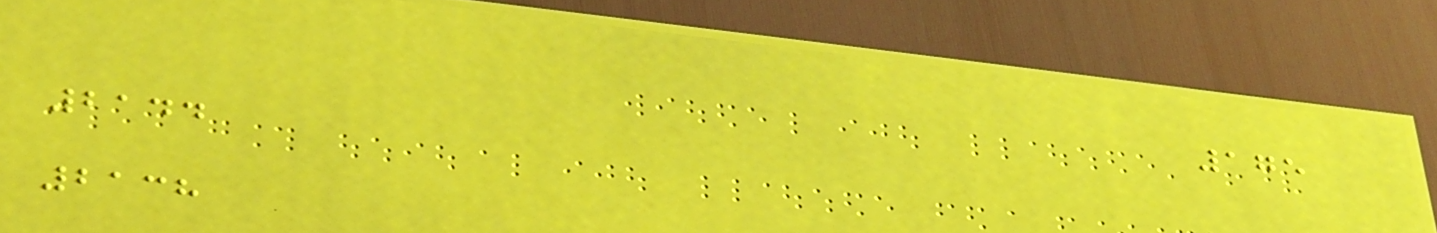175
2144
2138
